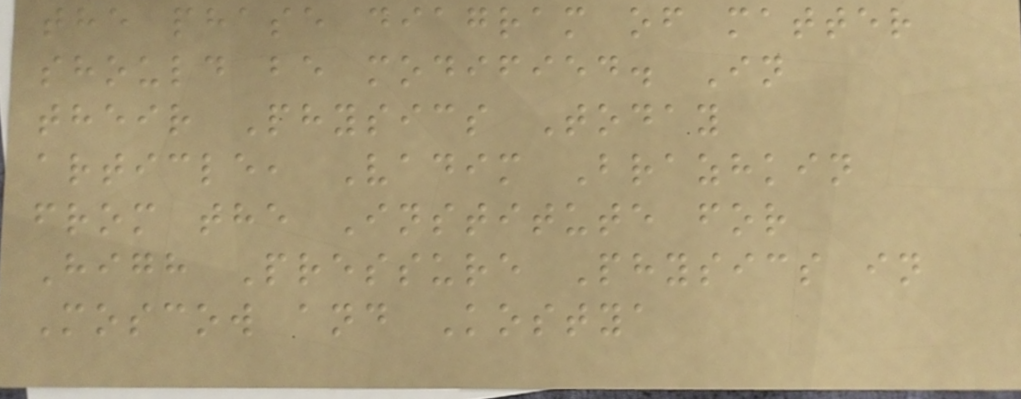the phase diagram of matter
should be modified. In
their Physics Today
article, Vadim Brazhkin
from the Institute for
High Pressure Physics in
Moscow and Kostya
